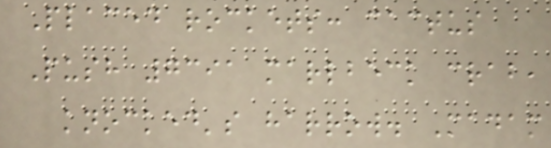Placed rockets: cactus
Push 7391 marlbeck crab,
knocked's harrow. Madam
